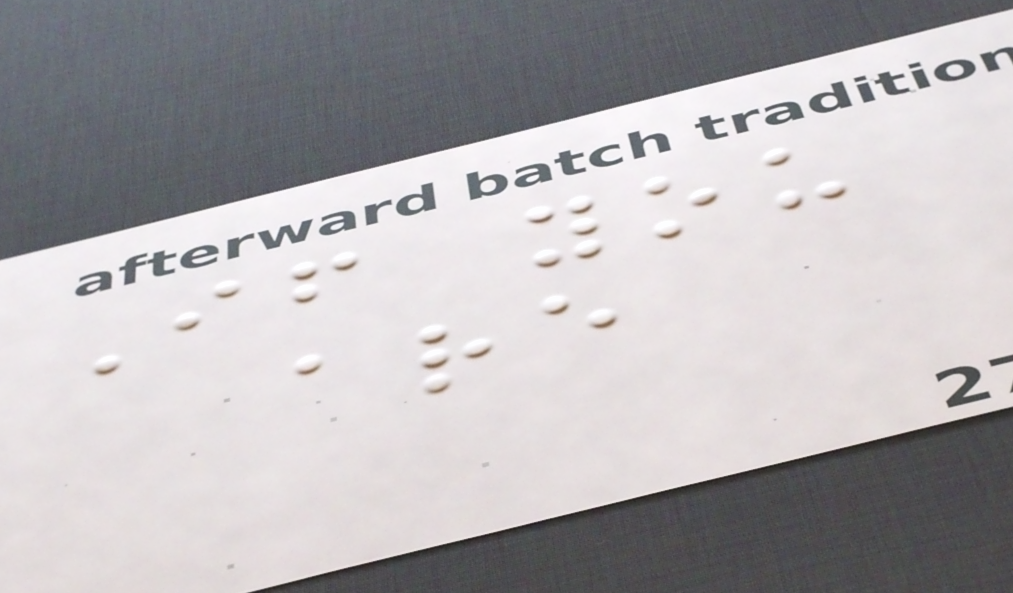If you
are
